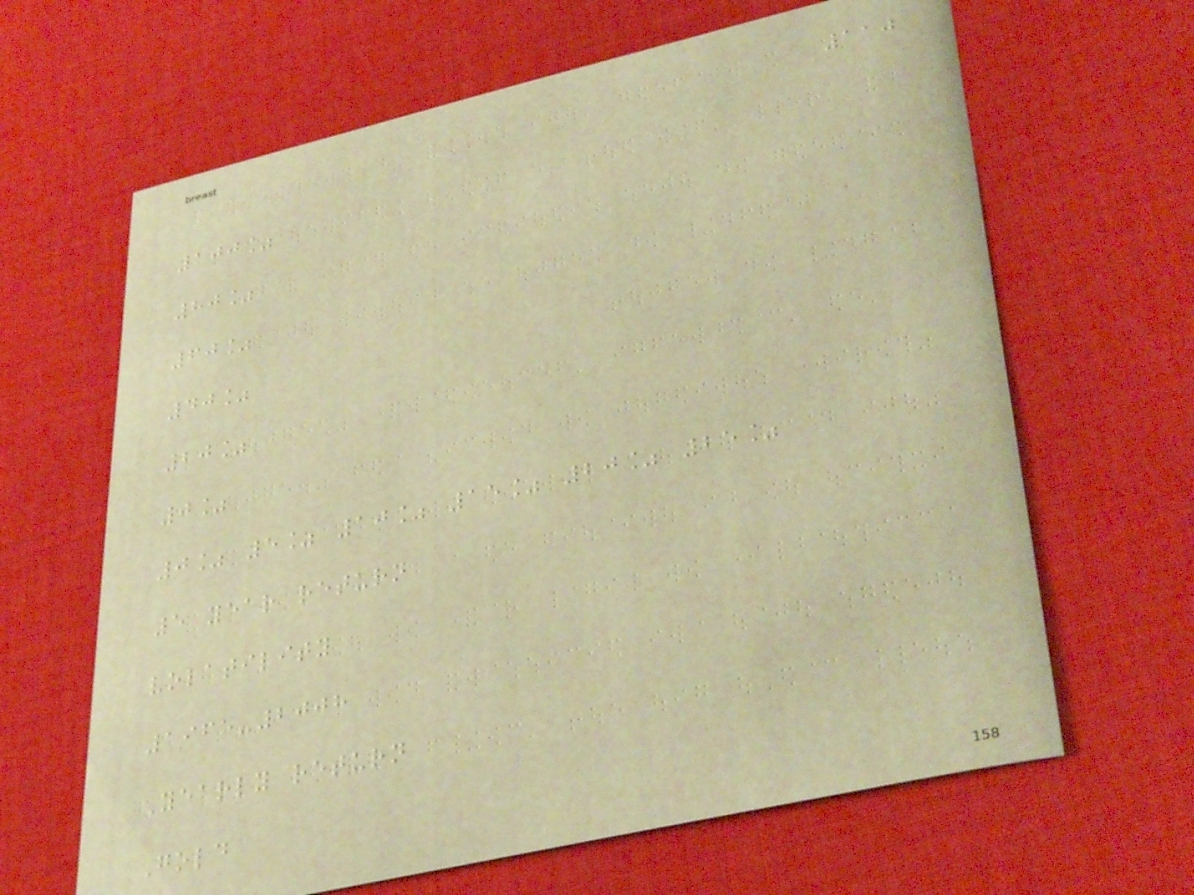110
100%
80%
60%
40%
20%
0%
0% 5% 10% 15% 20% 25%
5 year return
volatility
1965-2008
Yearly return
Gold
